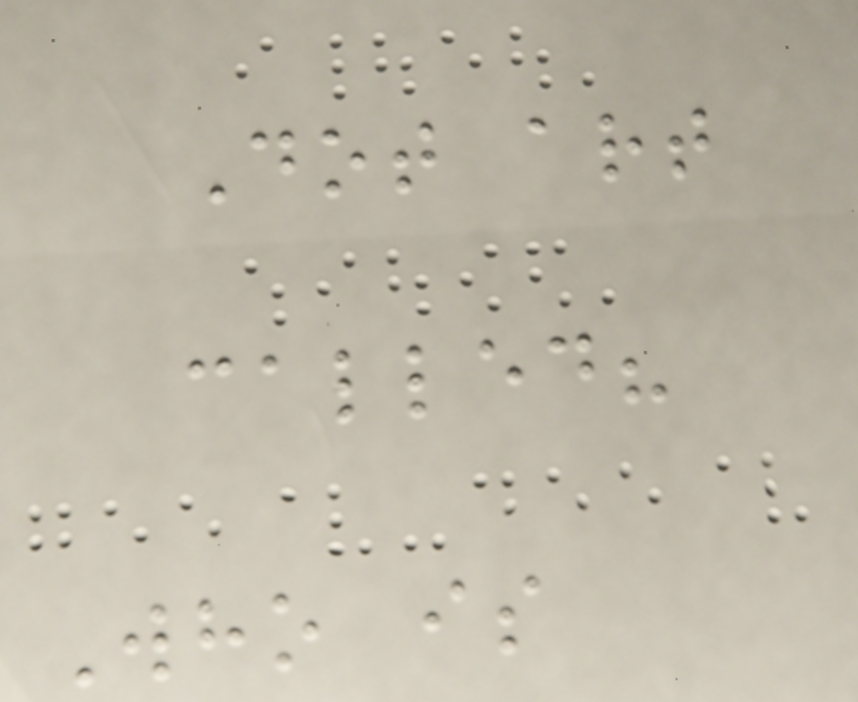Dot art
called?
Who is
